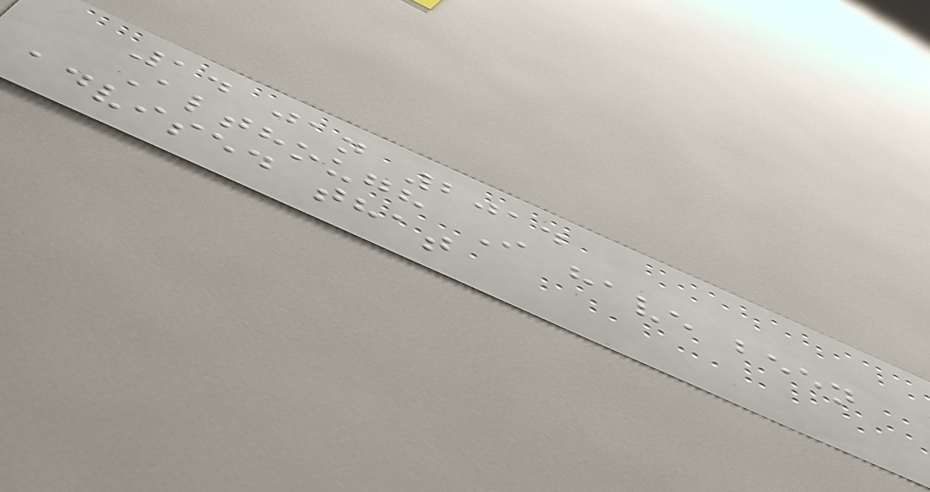14 jan 2014
Although I have been
advised that
